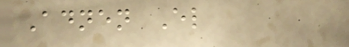Adnen El
